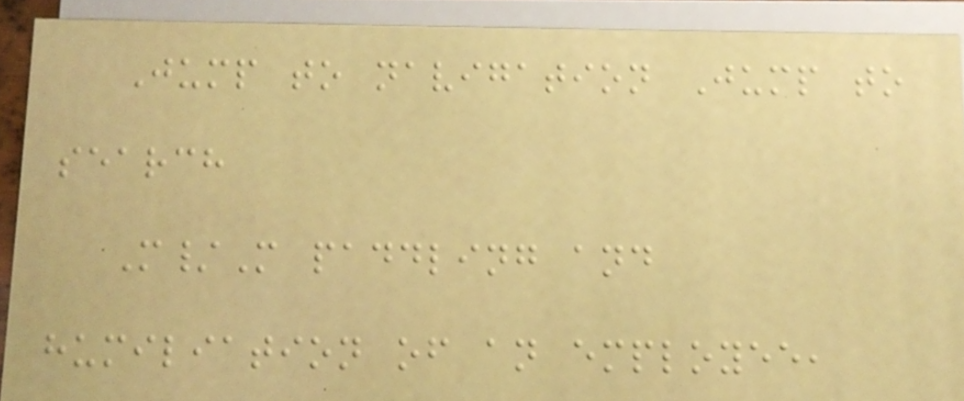Jump to navigation Jump to
search
M/M paddling and
humiliation of an employee,
